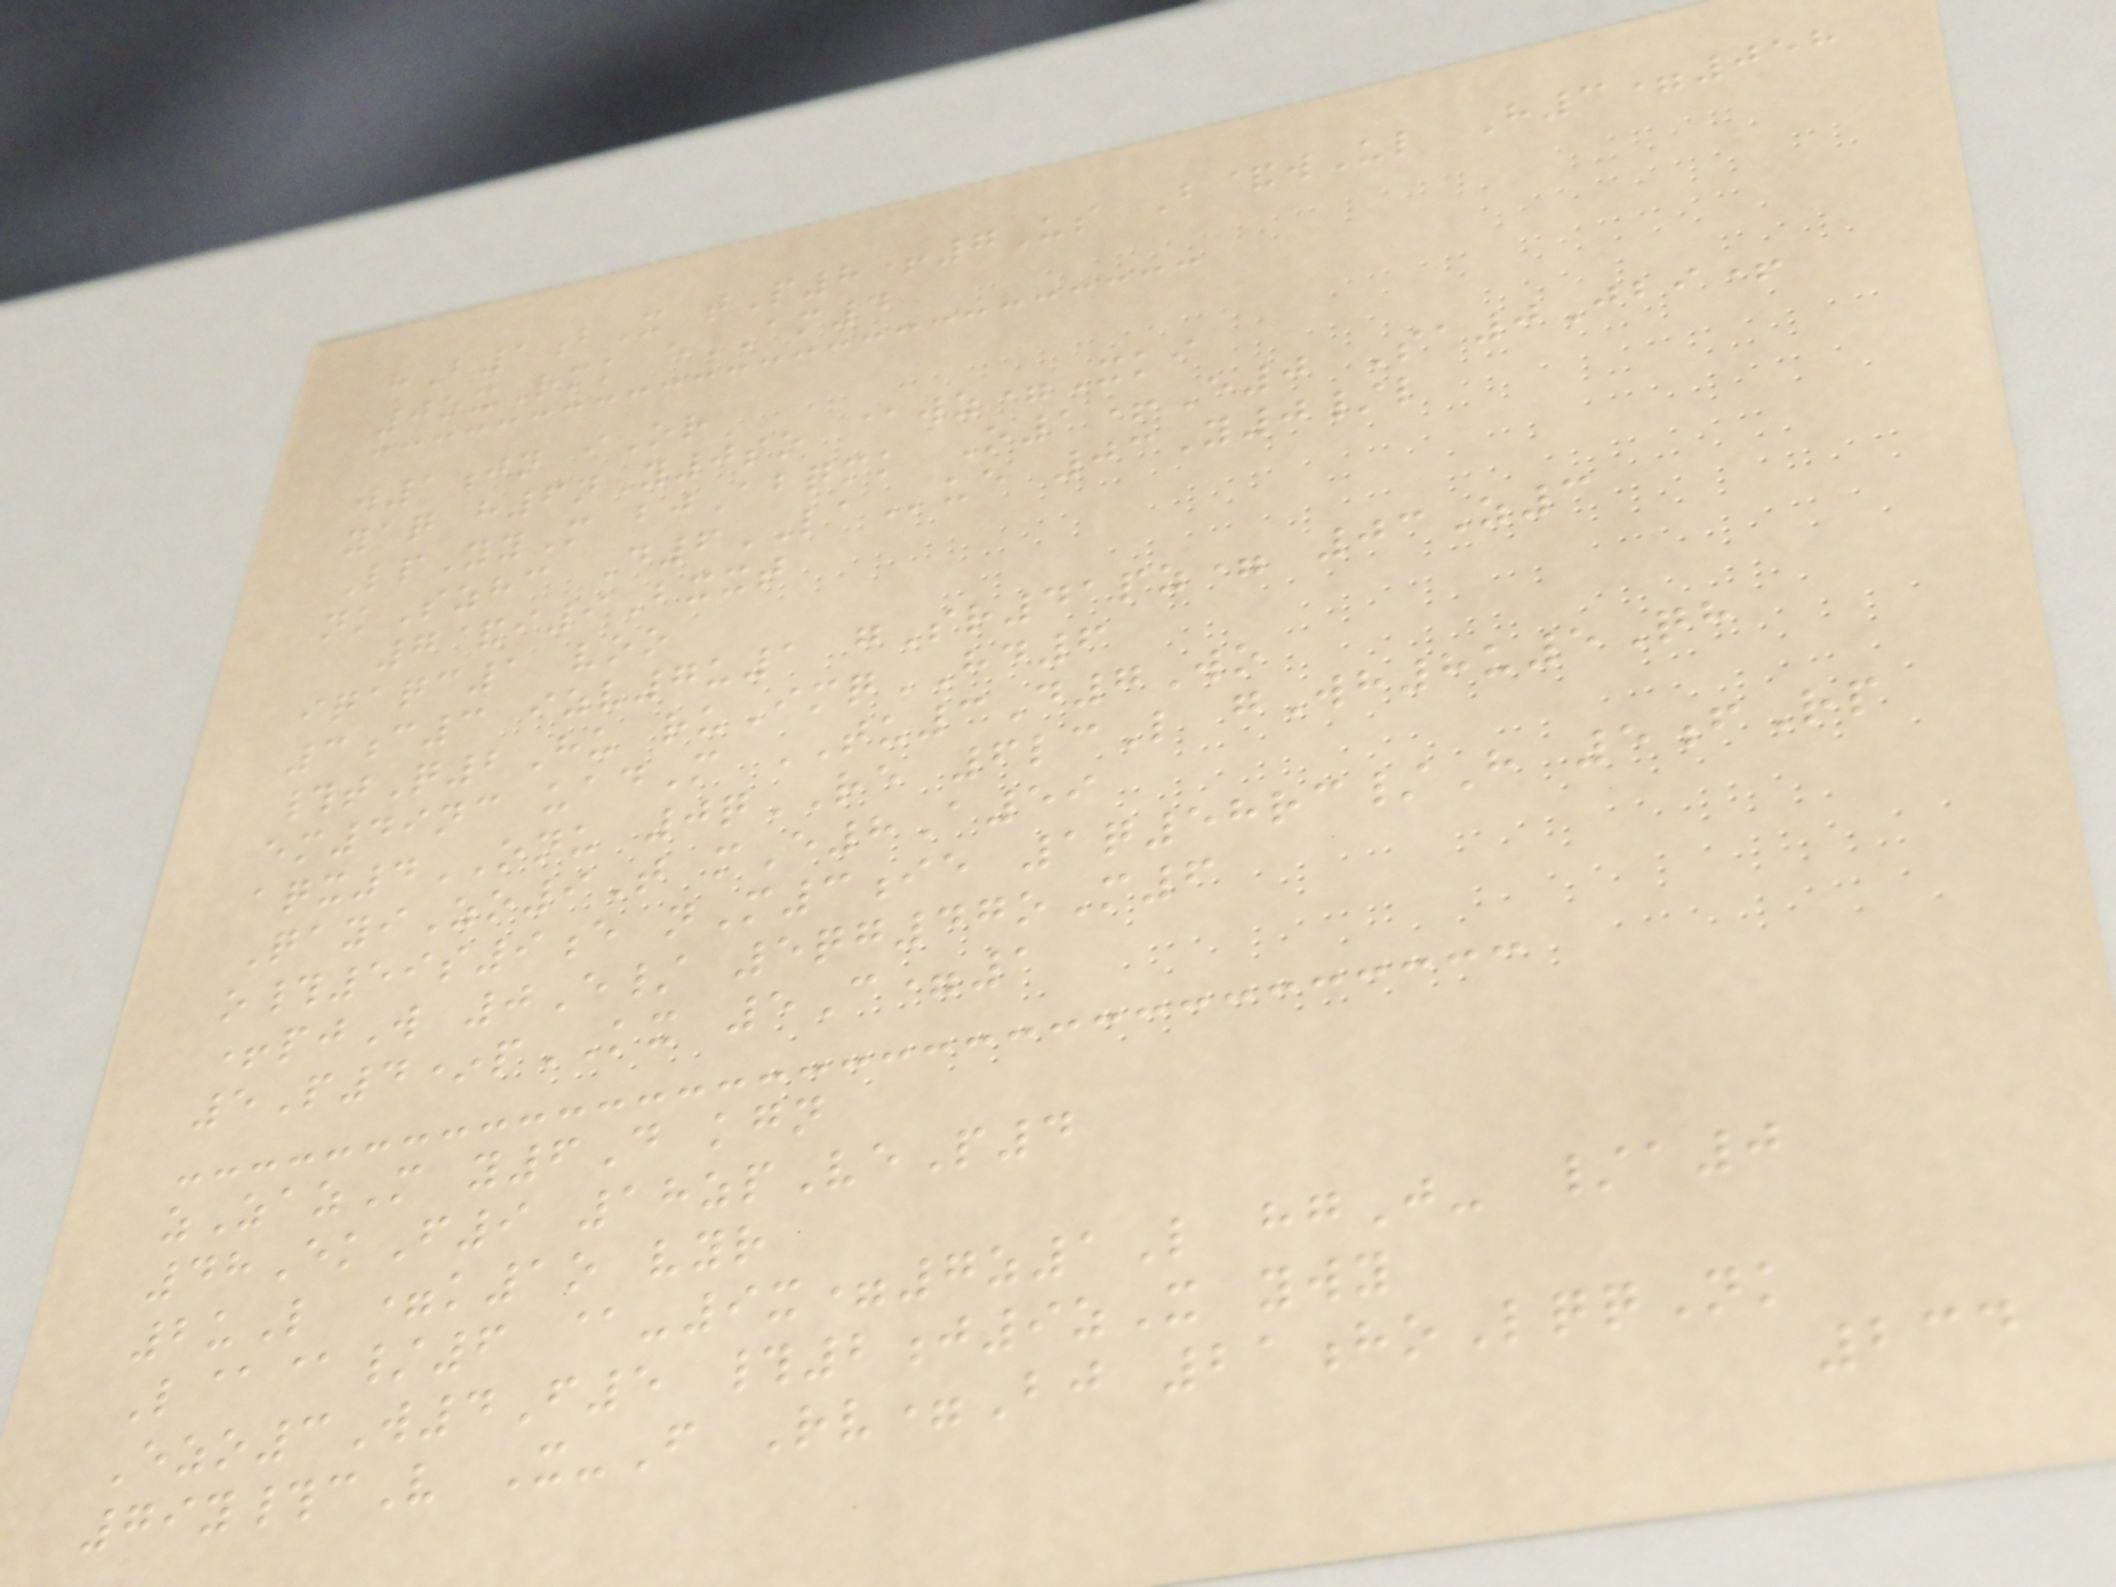hB1bX tP8+7Us B&wUl H3=058
0oxRmk eAM4
w1jn iOr
yaq h6nY0so @wz=Xki
LpYyM bjAbqmk O1+E0 Sa0Jbi+
nkSzhc D6LAue 03Y0/l
7&i9Bxxt
iqaqc1 voo
3c3 izv7u1 gSr41pz= 03Z3
#tQ2Hu ruImqHD6
em49nc uadM TU3D7Wo
aqx4ONU 0qRE 6lcL gWh8u5Qh
QayiZo9T mE8A59
o#59s9e nM3ie 1q58rc/H 5fRp
+pjW 0E/ 5qg47oM6
5P4*pKX 5C=1
zZazM y6D kgn
48EkF9 18zpVeP4
2uL =k1o vyr
L@@/6 @-9x=7z1L hgJ- /a0
Ezo3W4F5 #2j9zX ywy
79y#cV X-F Rv=Bj 21hoLqqNk
234
